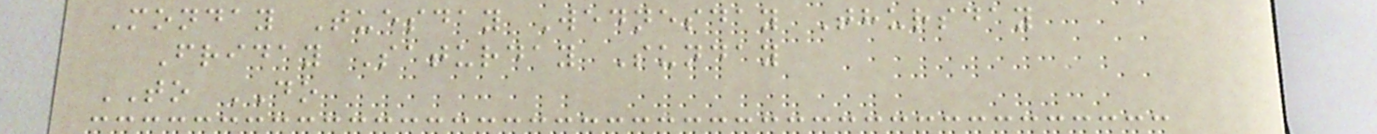Monday Tuesday Wednesday Thursday
Friday Saturday Sunday
TO DO
